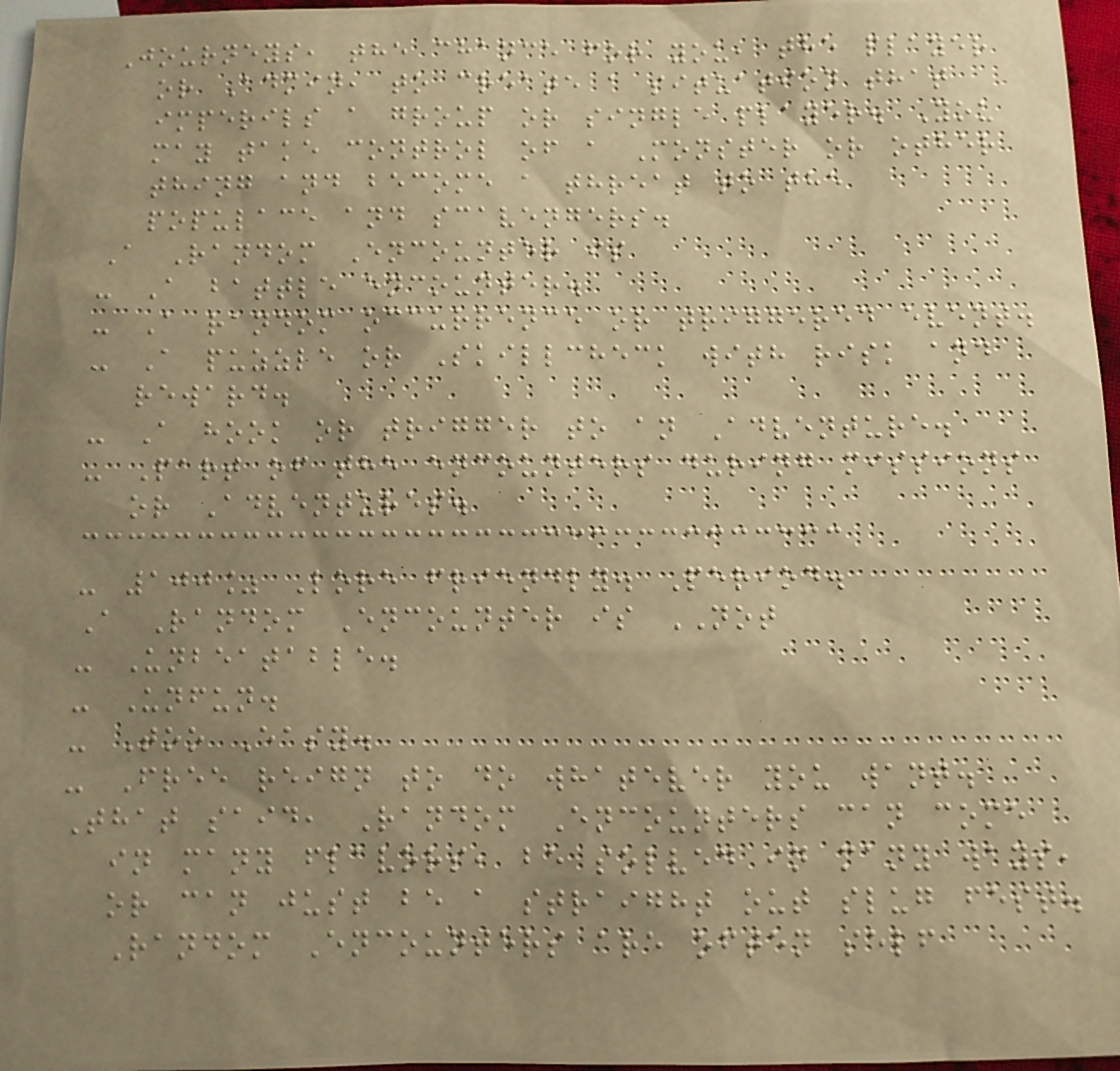Journeys, the chance for you, the player
or Admin, to create a situation that
imperils a group or single player. You
may take control of a Monster or other
thing and become a threat to the
populace and scavengers.
A Random Encounter is
- A battle encounter.
- A random occurrence or triggered event.
- A puzzle or Skillcheck with risk and
reward.
- A hook or trigger to an Adventure.
- Part of the encounters during missions
or Adventures.
- 100% Lore friendly. Period.
A Random Encounter is NOT
- Unbeatable.
- Unfun.
- Too Easy.
- Free reign to do whatever you want.
That said, Random Encounters can come
in many flavors, be solved in many ways,
or can just be a straight out slug fest.
Random Encounters are often self
